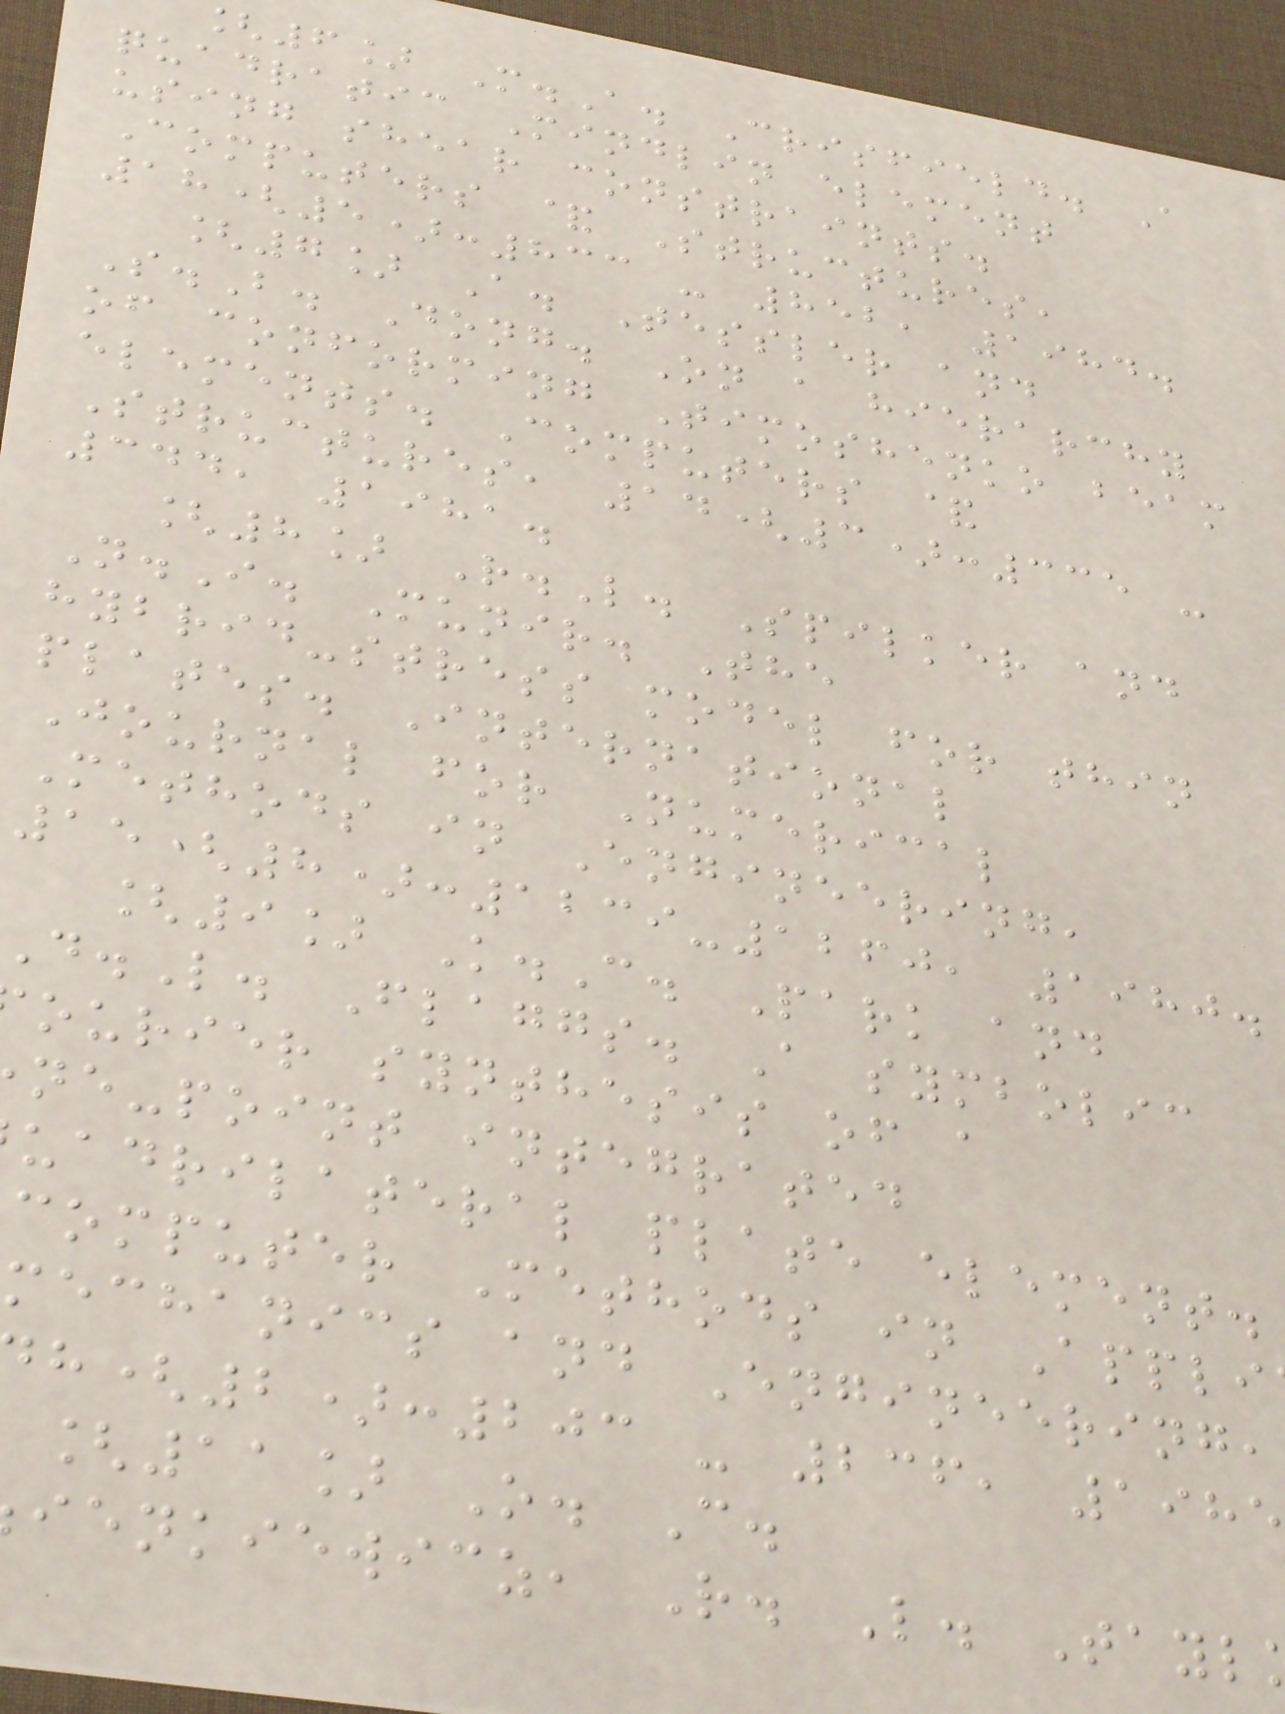[6] M.A. Crisfield. A
quadratic Mindlin element
using shear constraints.
Computers & Structures,
18(5):833 - 852, 1984.
[7] A. Tessler and
S.B. Dong. On a hierarchy
of conforming Timoshenko beam
elements. Computers &
Structures, 14(3):335 -
344, 1981.
[8] R.L. Spilker and
N.I. Munir. The
hybrid-stress model for thin
plates. International
Journal for Numerical
Methods in Engineering,
15(8):1239-1260, 1980.
[9] K.C. Park and
.L. Flaggs. A symbolic
ourier synthesis of a
ne-point integrated
uadrilateral plate element.
computer Methods in Appli
mechanics and Engineering,
(2):203 - 236, 1985
[11] O. C.
ienkiewicz, R. L. Tayl
